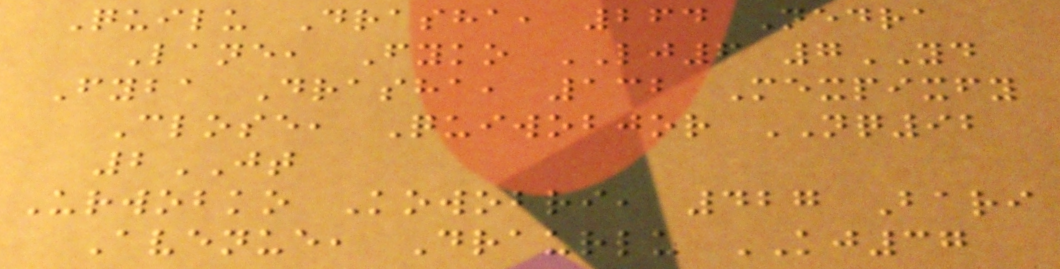Quilu Drasha, 264 Nedra
Lane, Fyko LJ6 7YD
Fyba Drasha, 132 Mexpixfy
Close, Quiwobjor NQ92
2JT
Urwobko Kowobri, 427 Bari
Avenue, Draurlu KJ37
